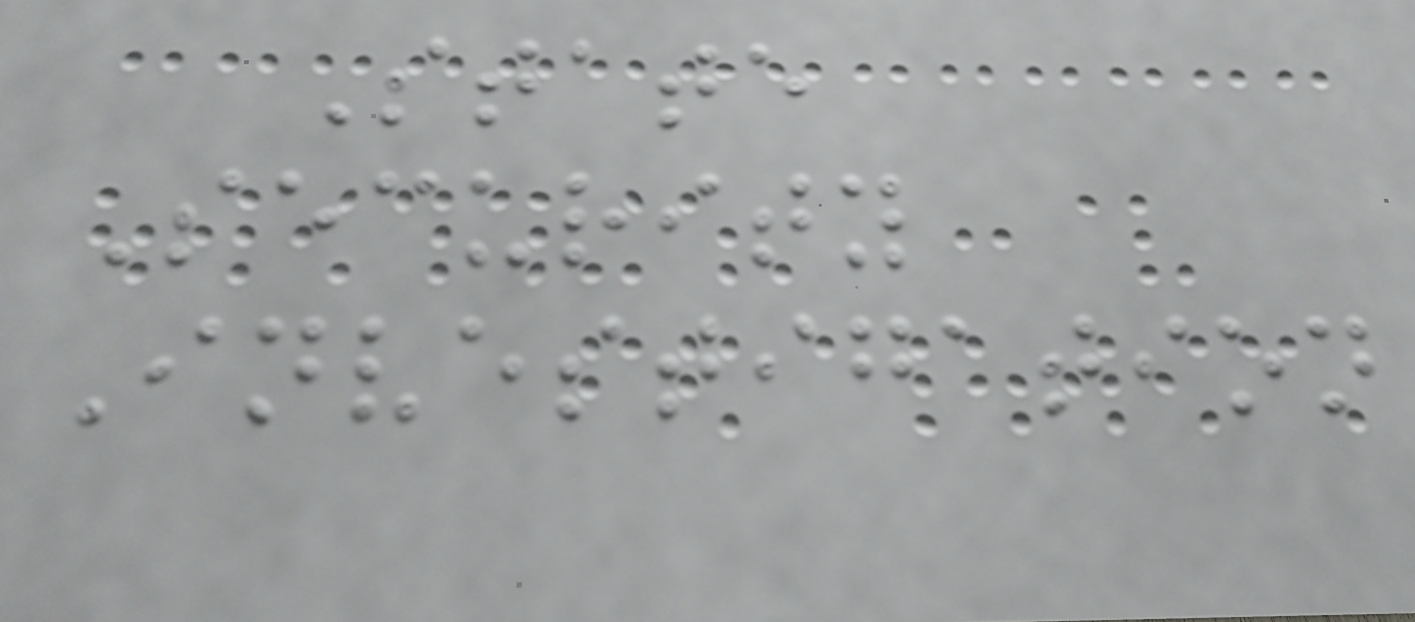State
Security
Investigation
